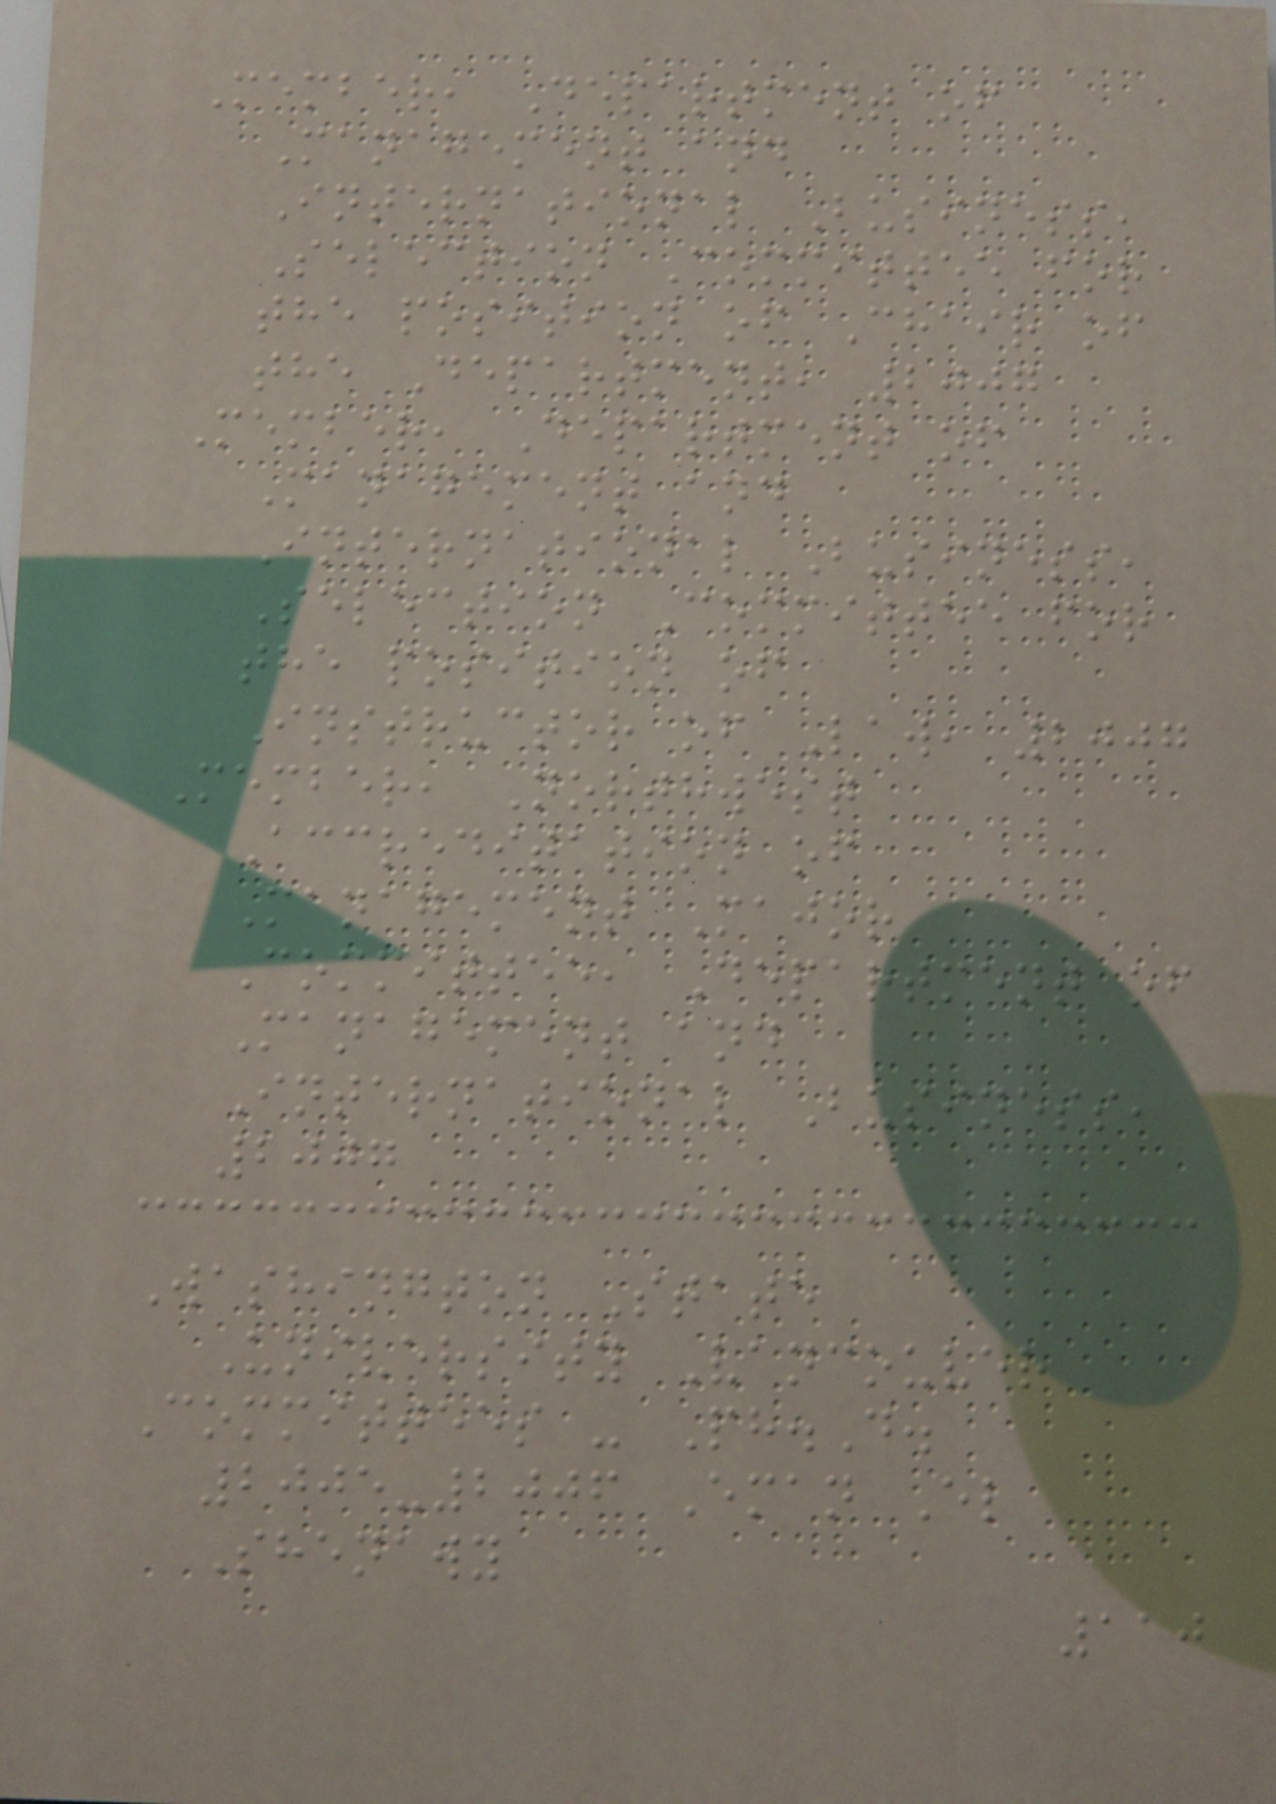Member, Department of
Management and
International Business,
Selection Committee for
the position of Chair of
the Department, 2007
Member, Department of
Management and
International Business,
Selection Committee for
the position of
Instructor of Law, 2007
Member, Northwest
Accreditation of
Management Major
Committee, Department of
Management and
International Business,
2007
Washington State
University Vancouver
Committees - Ph.D.
2005-2006 Eman El
Shenawy
110
